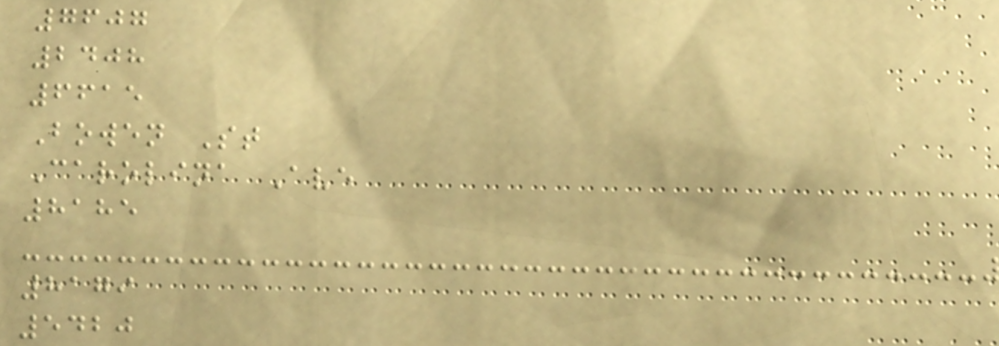7607
2408
6615
Bowen St
Carolina Ave
8185
8179
5420
